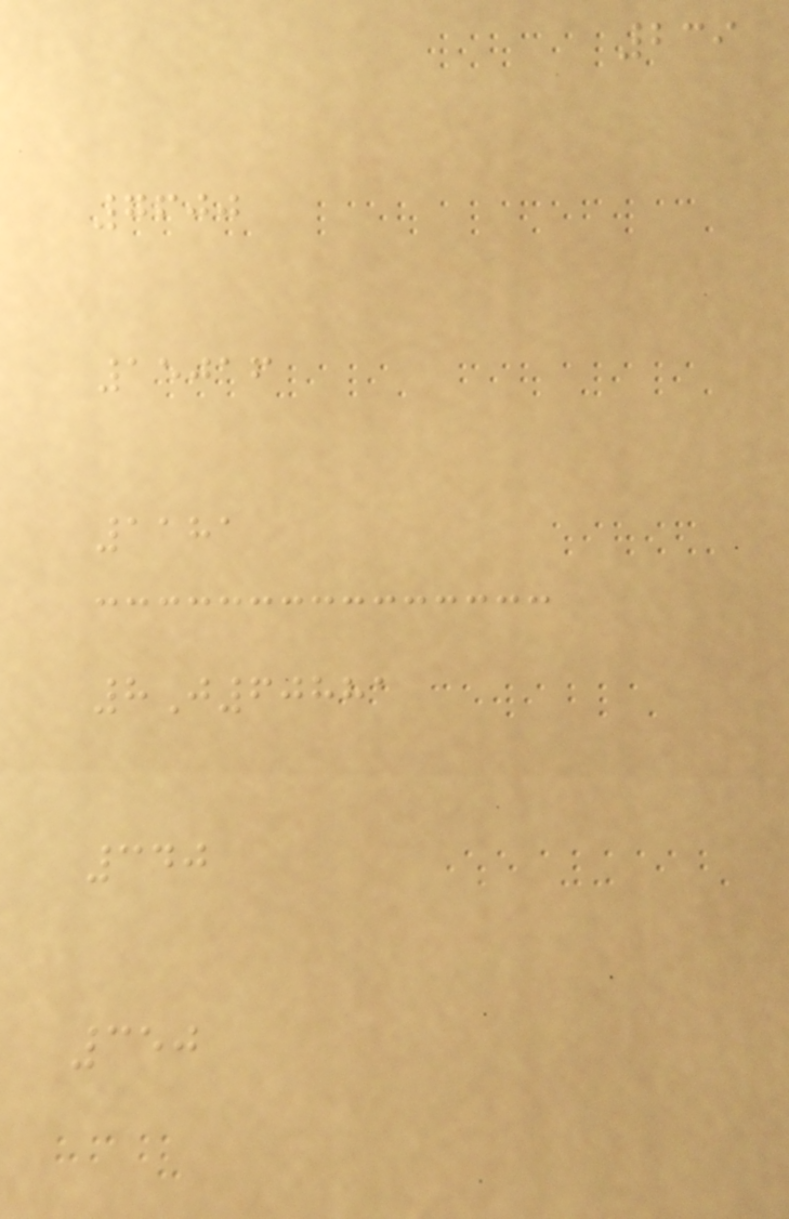239
7600
15016
1181
8J60881
340
350
